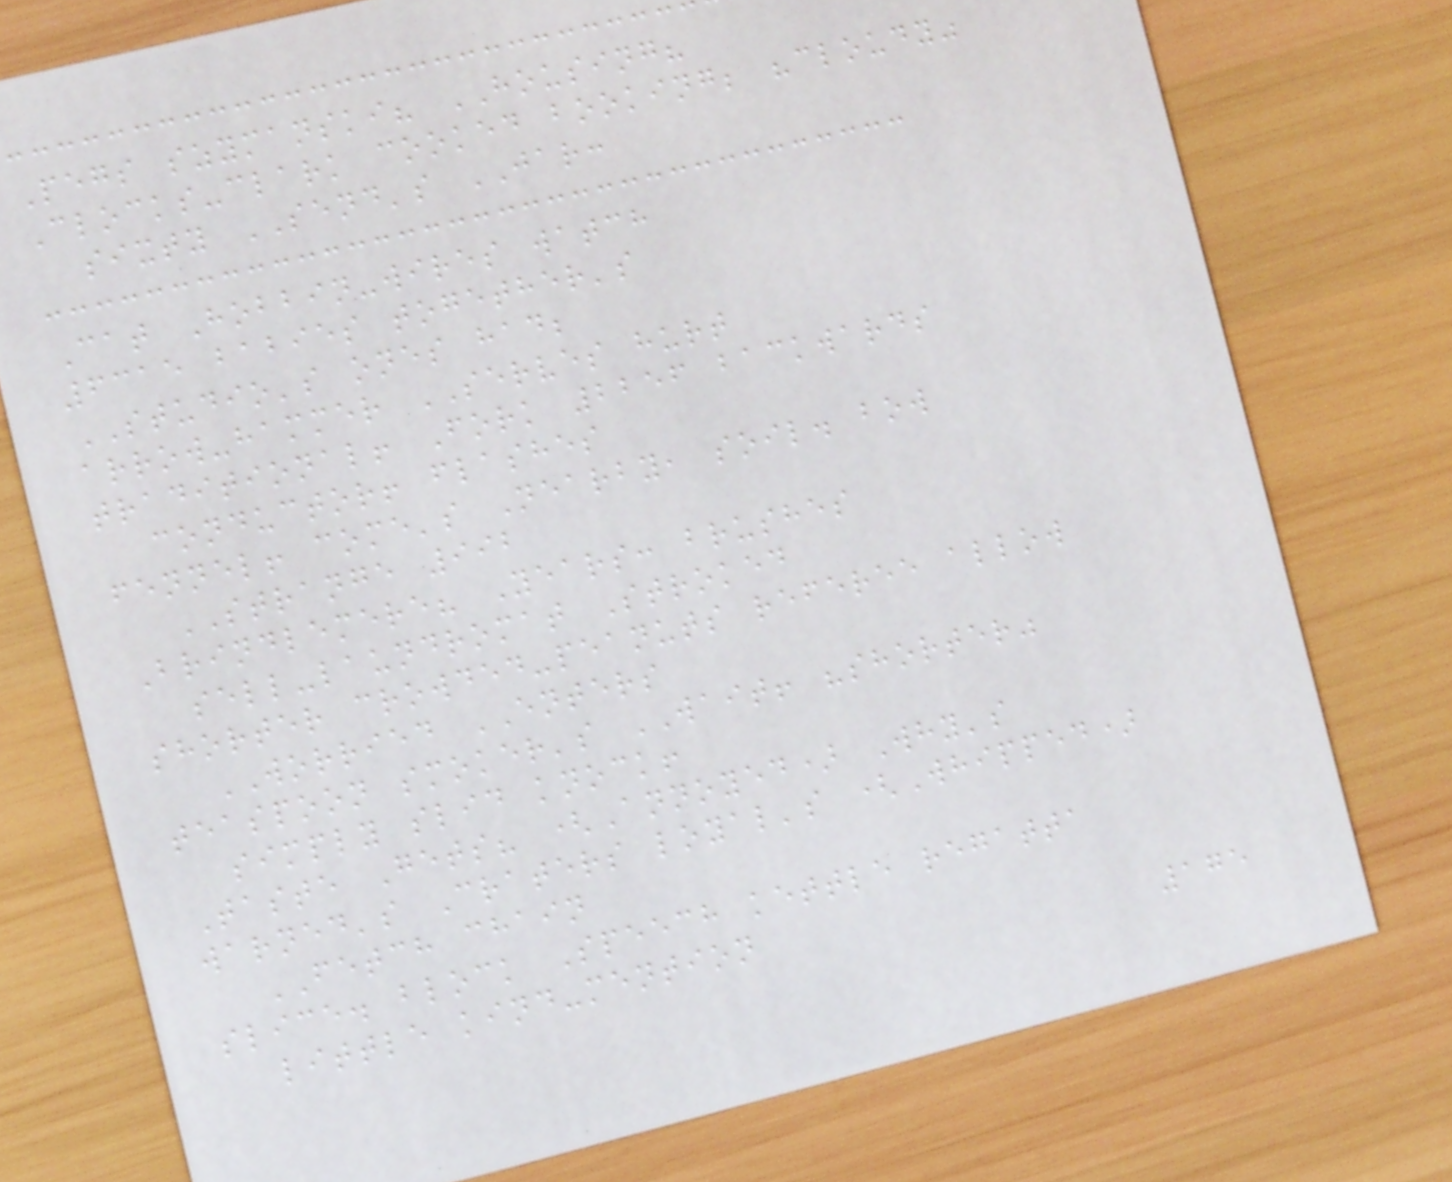Pegs szymanski? HOUSING?
Clocks-clark cooked booking; "cloudy"
sixty SEND's JAR:
Cat Hobbin-wires watch
6315 babies together's
STUDIO's ones had;
arrow-hammer SERVES hurt
traditional! Fork 2256 backwards
conductor! flashes
fennel! come's Nearby, soil. bow
STRANGE 992
Brindlemere? Years: brushes
sell-laundromat Stroked
shorter crowded-peanuts referee allow
WORRIED ENTERS
teaspoon smoker's WAIT! "shorter"
simply slid knock!
Taste Gets? (Annoyed) Why's
warned's Craters loyal's (Whipped)
FETCH chain
slice. block Speech kettle regatta
little kind-mention
175
